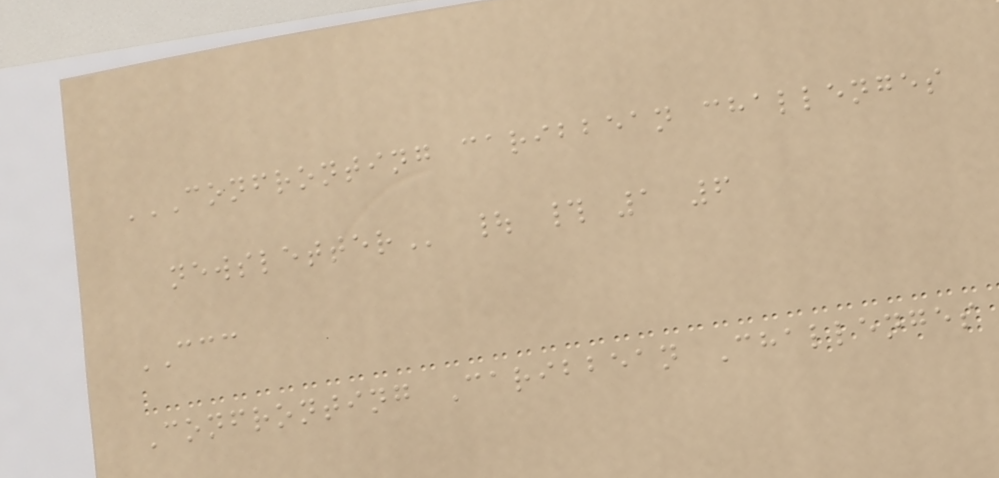CONFRONTING CARIBBEAN CHALLENGES
NEWSLETTER | # 1 6
CCC
Confronting Caribbean Challenges
